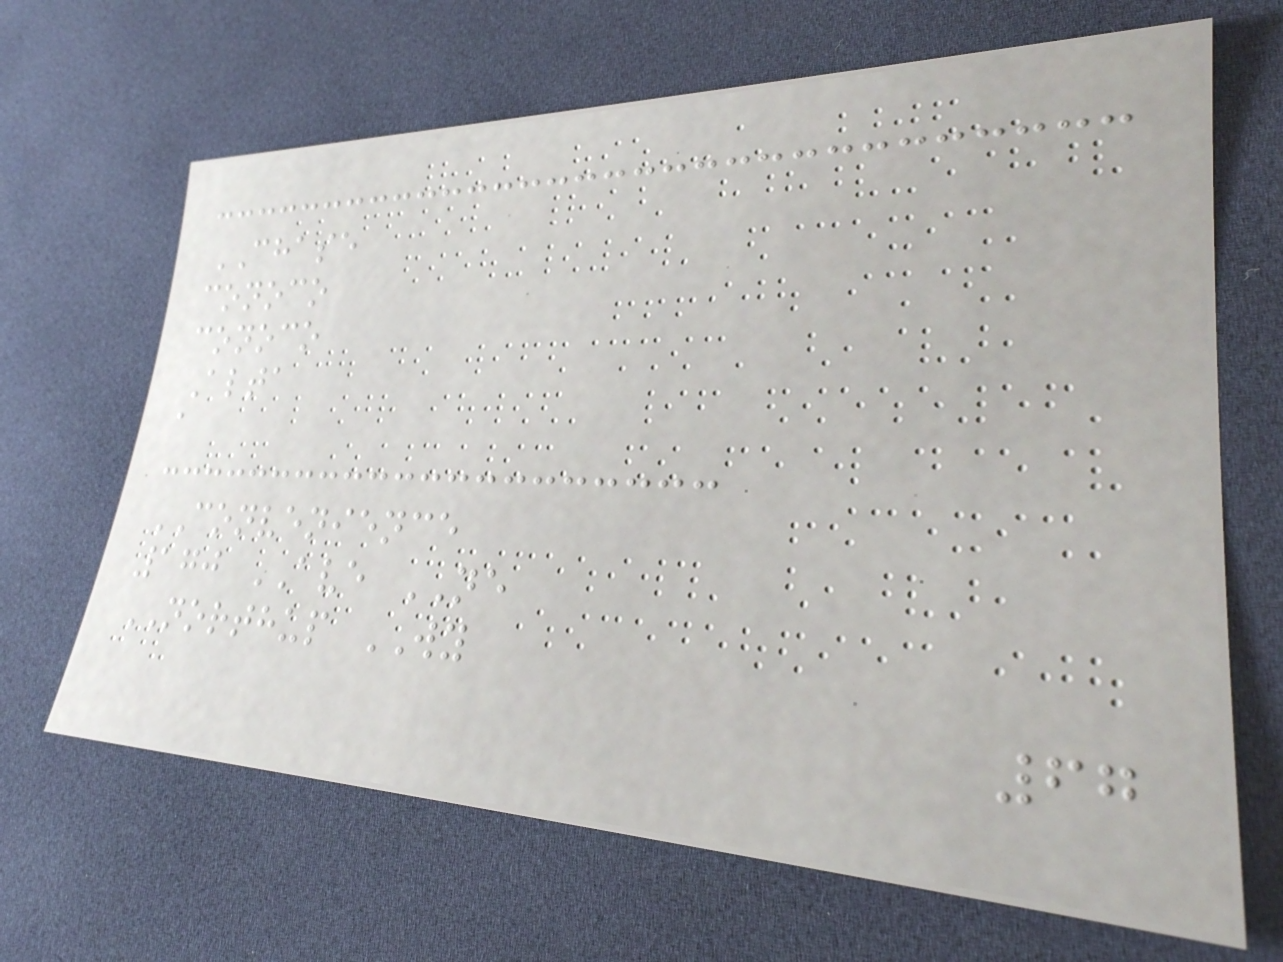CHASE
conoco
conoco
Alta
a
CONVENIENCE
170 AVE NE
NORTHUP WY
67
